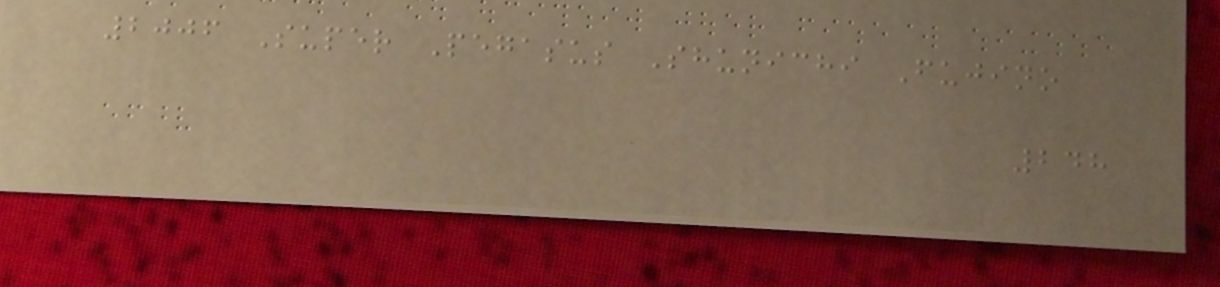2006 Super Pegasus Shunichi Fujino
248
